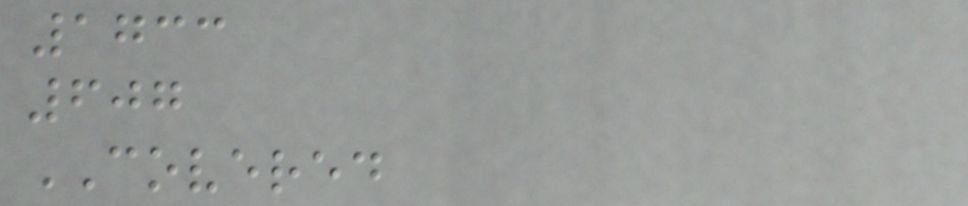1733
607
COVERED
